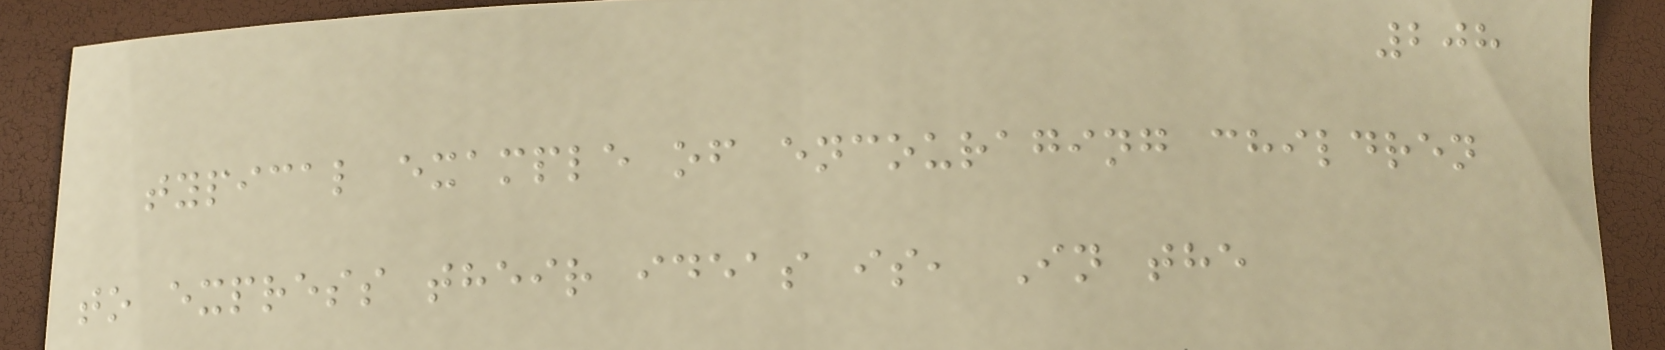208
typical example of encouraging children
to express their ideas is, In the
